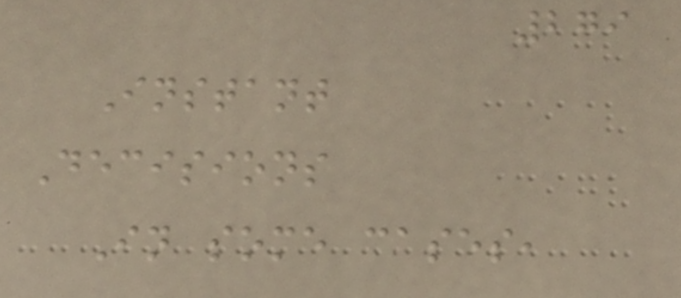279
Instant
Decisions
In some cases,
